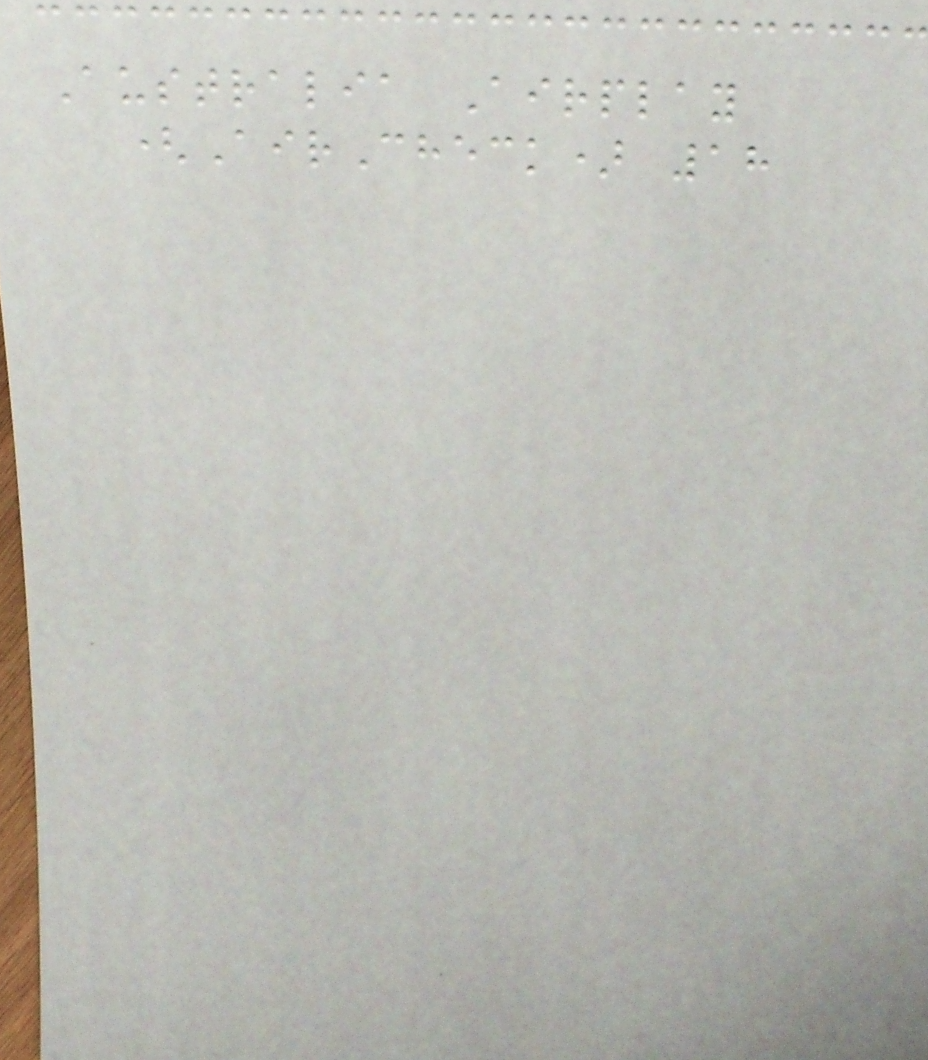Australia Airplay
(AirCheck) 18
